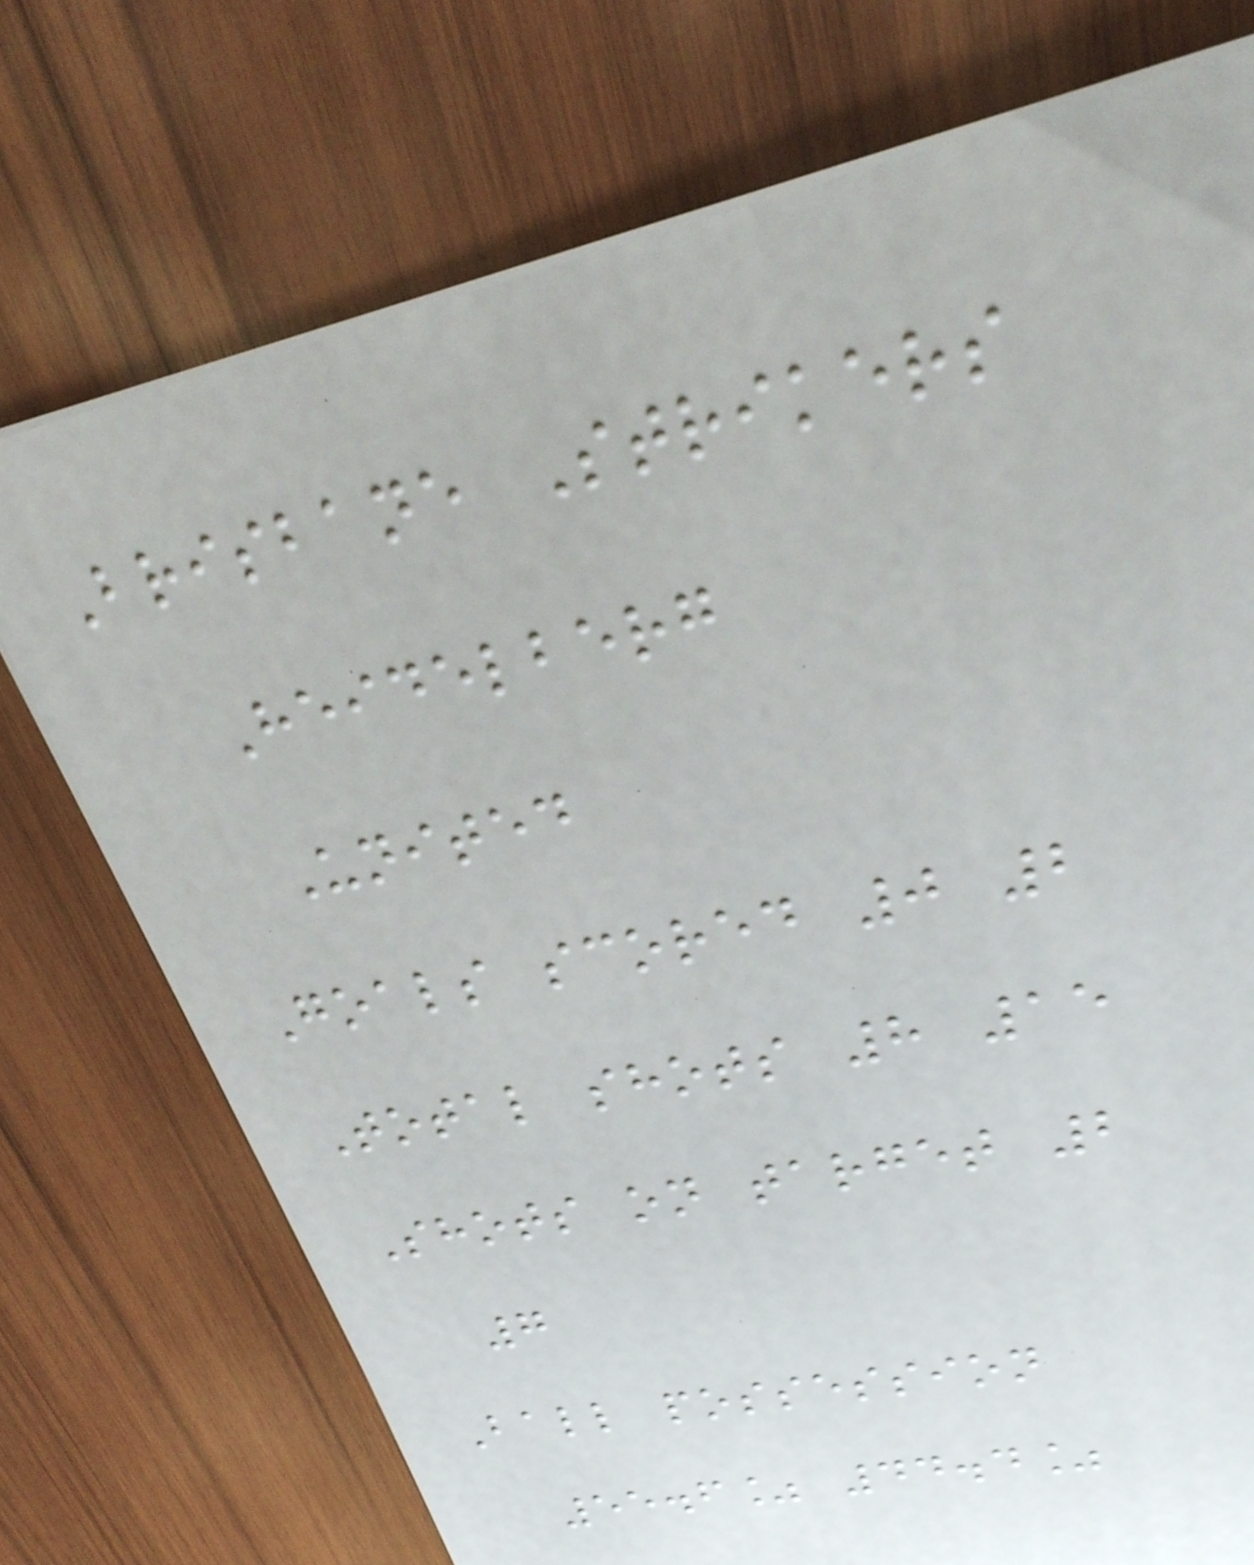Brisbane Strikers
Heidelberg
United
Goals scored 0 2
Total shots 8 15
Shots on target 2
7
Ball possession
55.6% 44.4%
